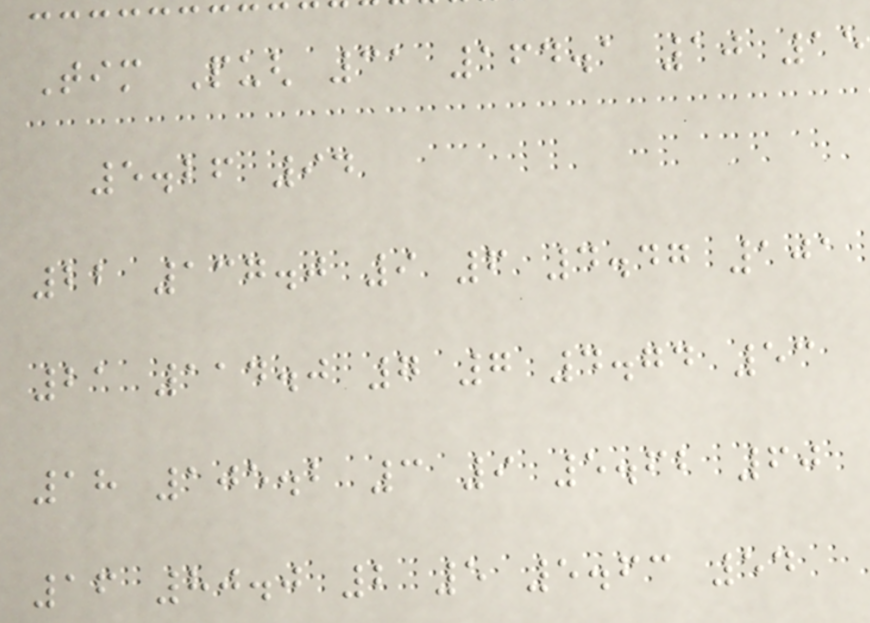Tim Pugh 31 164.1 10 15
5.26 94
22 137.0 9 6 4.47 101
21 114.0 7 7 4.74 53
18 105.2 3 9 5.62 60
16 80.0 2 5 5.63 54
